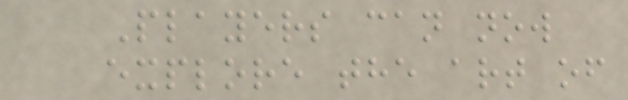Players can now
explore the art of
